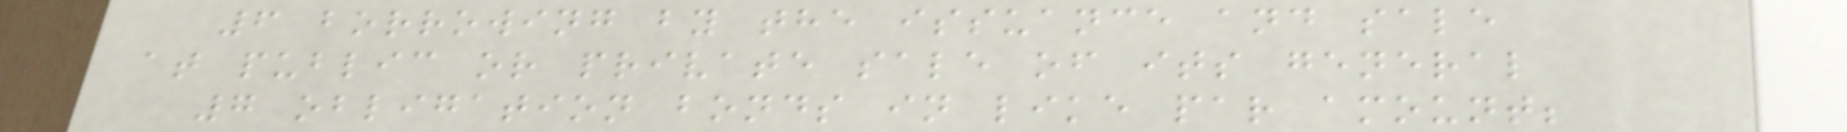6 borrowing by the issuance and sale
at public or private sale of its general
7 obligation bonds in like par amount;
